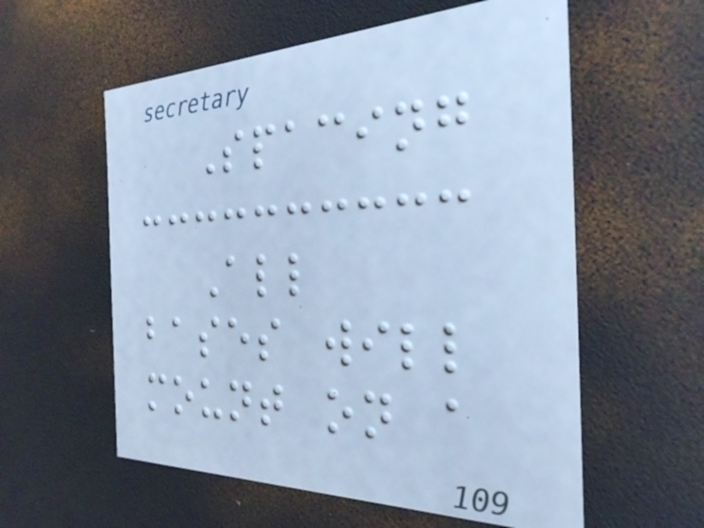Spacing
All
bases will
mount on a
